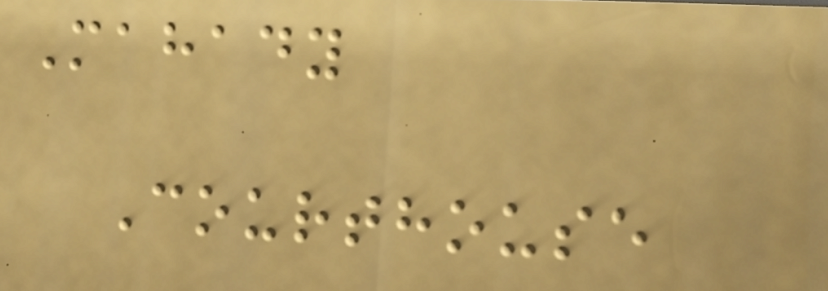Mahady
Courthouse
